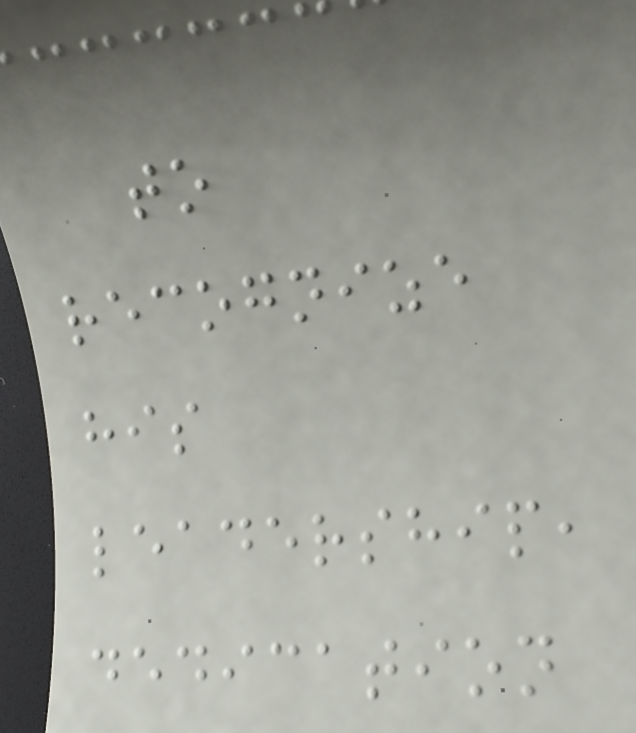to
recognize
his
leadership,
dedication
